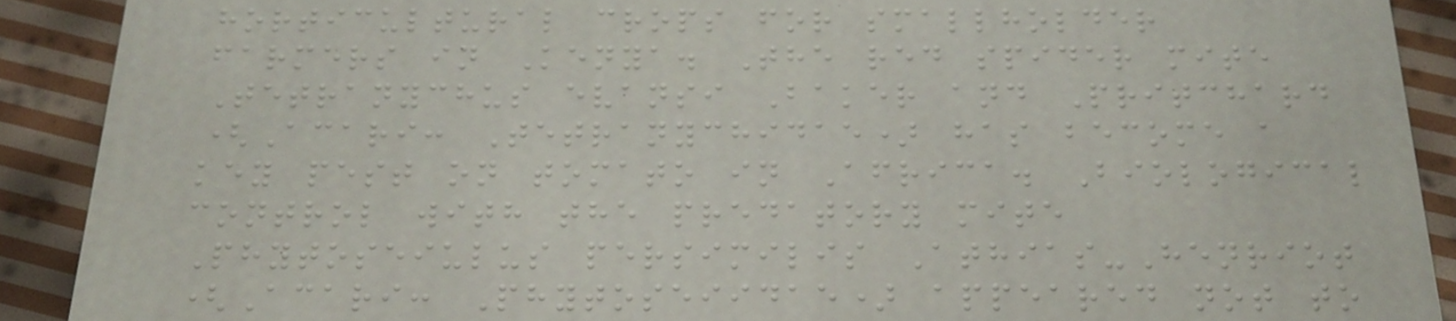horticultural crops for smallholder
farmers in Kenya. The red spider mite
Tetranychus evansi Baker and Pritchard
(Acari: Tetranychidae) has become a
key pest on tomato in Africa. Biological
control with the predatory mite
Phytoseiulus persimilis Athias-Henriot
(Acari: Phytoseiidae) appeared not to
